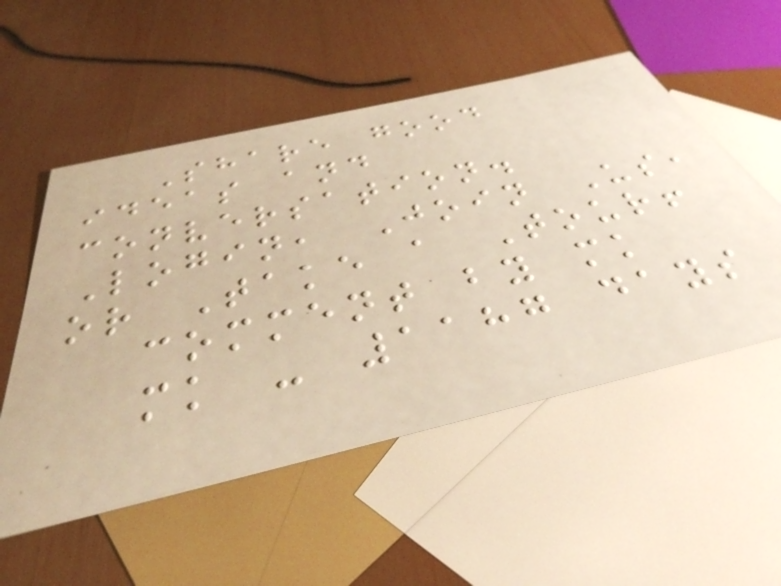Share good
ideas and
conversation.
Login, Join Us,
or Take a Tour!
comment by mk
mk - 1187 days
